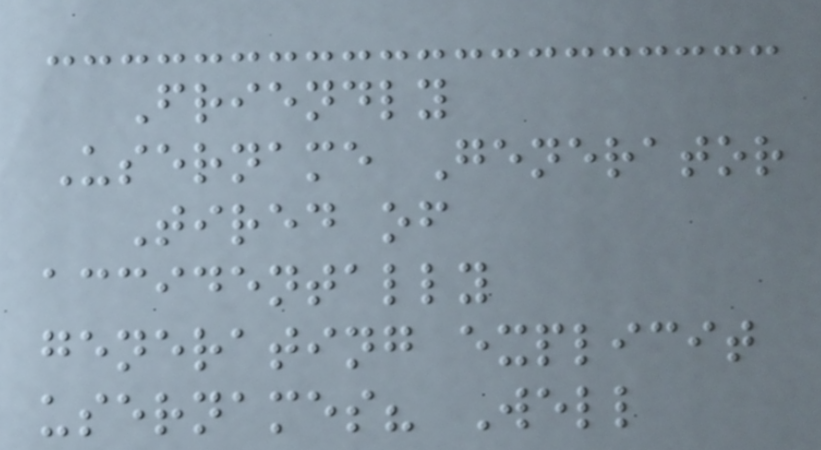Friendly
Username Generator
Tired of
accidentally
generating explicit
usernames? Well
